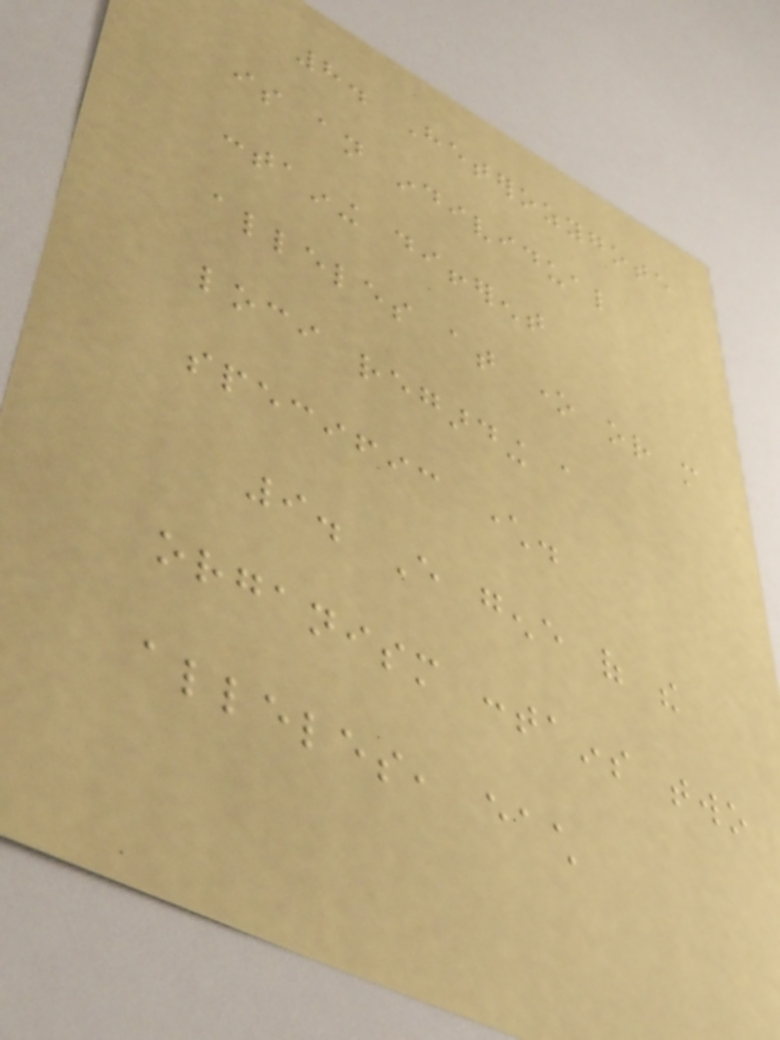8. Heterozygote
is an individual
containing different
alleles at one or more
loci regarding a
specific character.
9. Every gene of the
organism contains two
alleles, each
